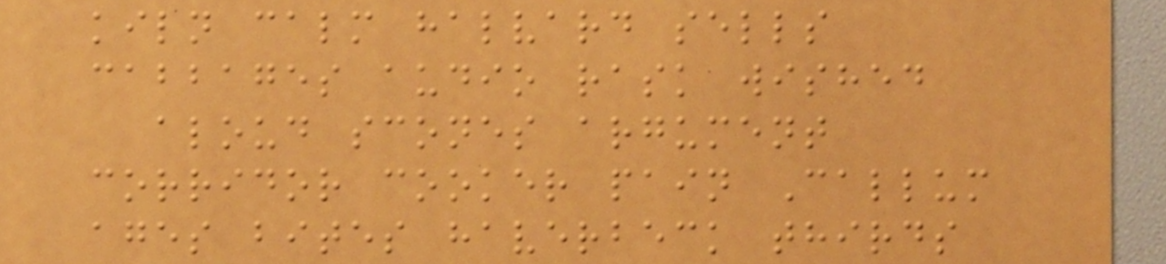kiln calm halvard sells
cabbages audio rask wished
aloud scones argument
corridor cooker pain Callum
ages bites haverbeck thirds
